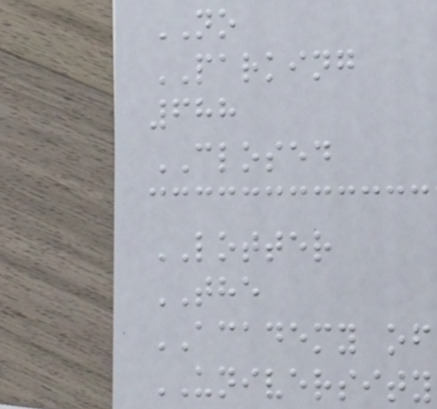NO
PARKING
688
CLOSED
LOTTER
THE
ACADEMY of
UNIVERSITY
